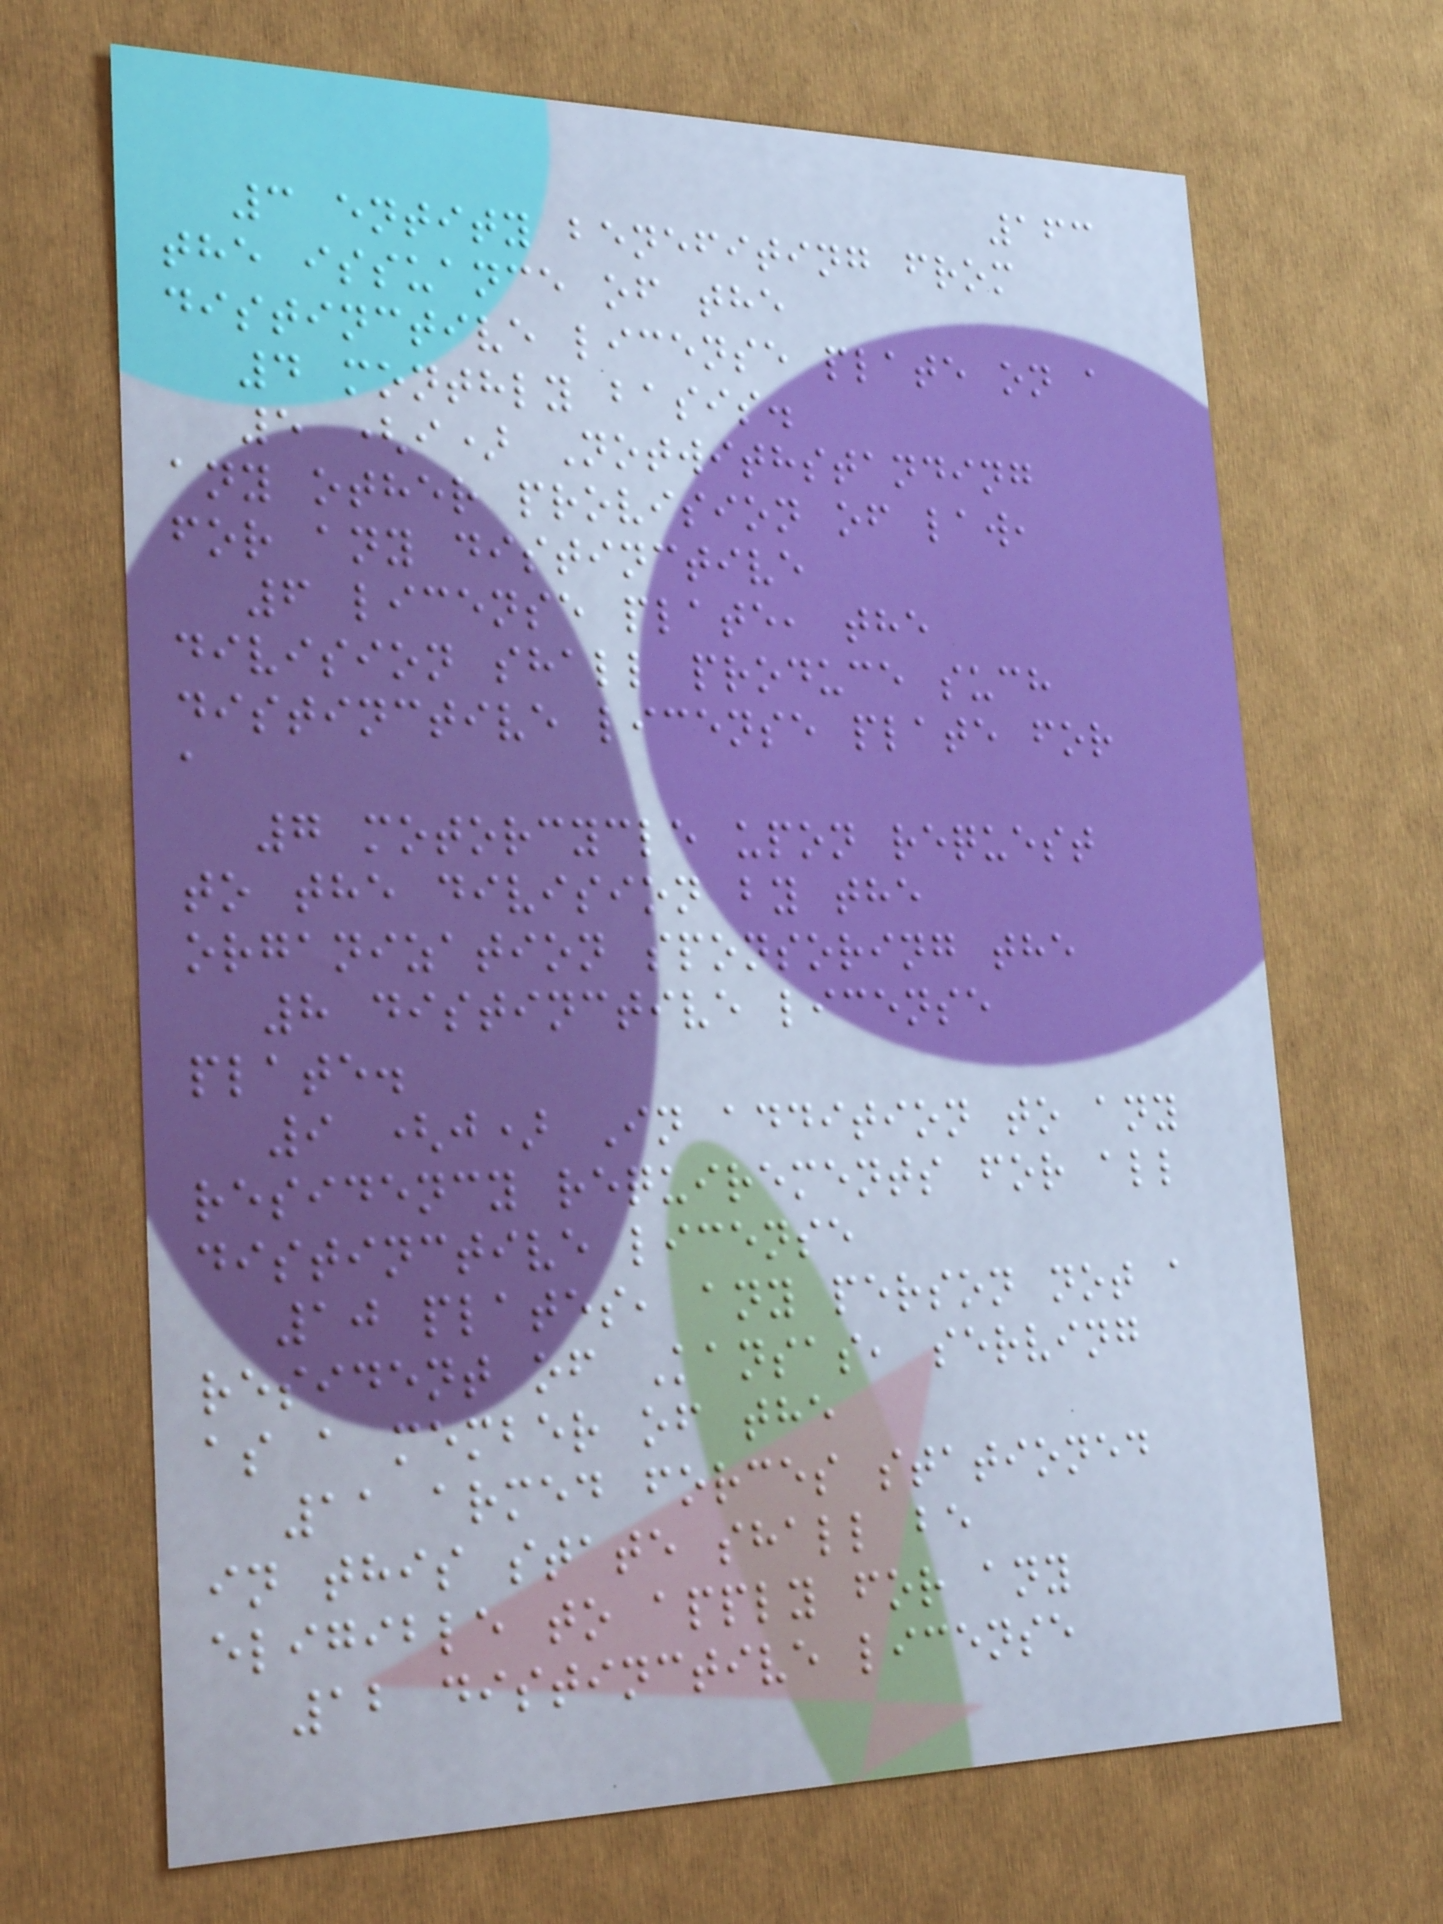163
3 entity benefiting from
the issuance of the
distinctive license plate on a
4 monthly basis.
5 (i) Notwithstanding
any other provision of law,
for any distinctive
6 license plate, the
division shall produce such
distinctive license plate for
a
7 motorcycle upon request
to the division by the
organization sponsoring the
8 distinctive license
plate.
9 (j) In addition to any
residency requirements for all
distinctive license
10 plates, any person not a
resident of Kansas, serving
as a member of the
11 armed forces stationed
in this state shall be
eligible to apply for any
12 distinctive license
